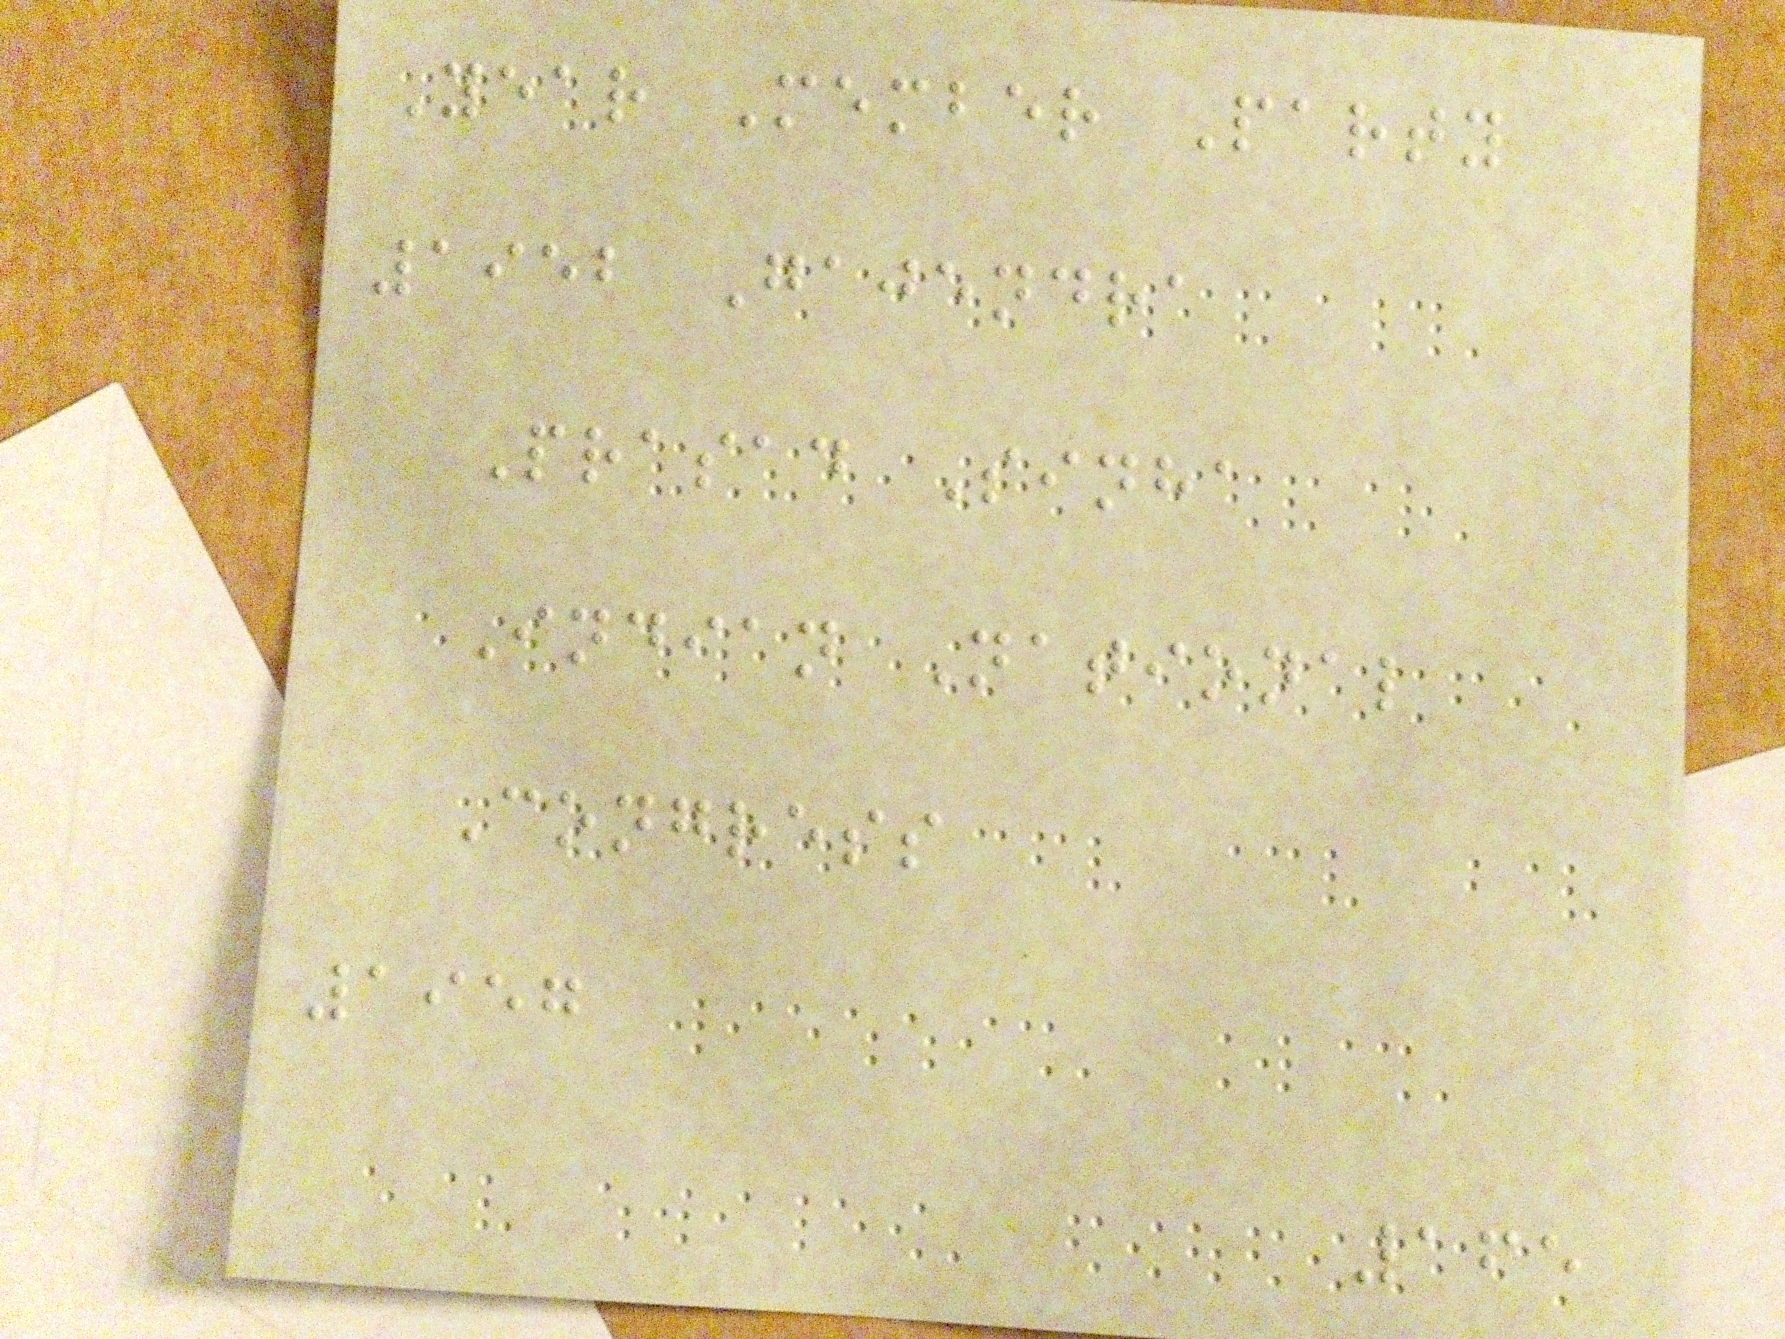Year Member Party
1952 Gajendra
Prasad Sinha
Indian National
Congress
1957
165
